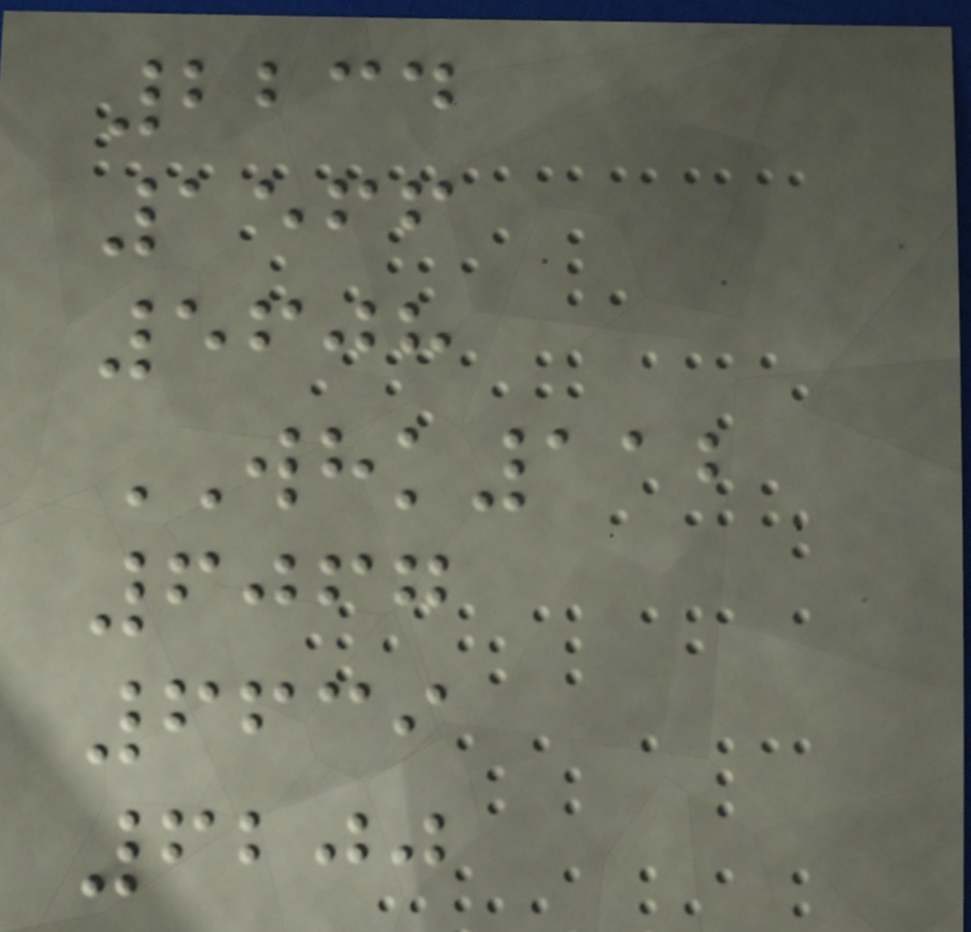2234
1566
5608
WHK112
6067
6639
6200
